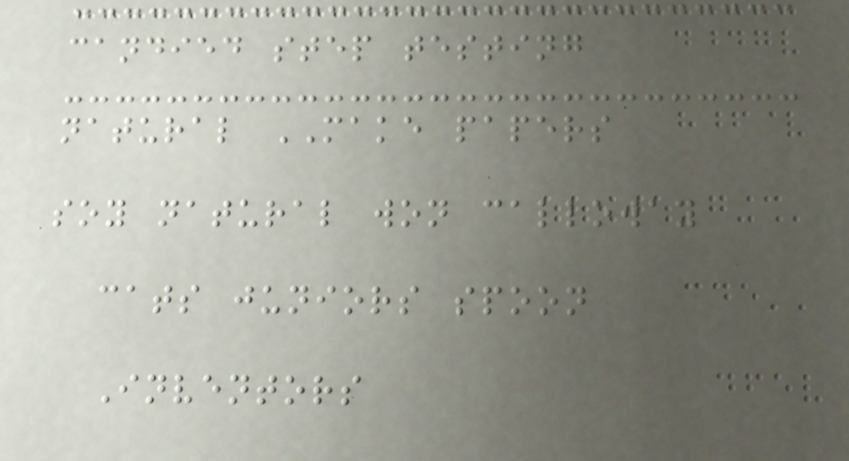candied step testing
natural MAKE papers
soy natural won calloway
cats juniors spoon
Inventors
